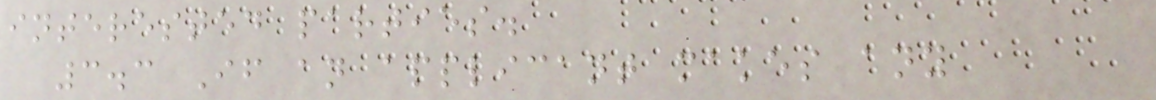interested parties.
3.3 If an applicant makes any
